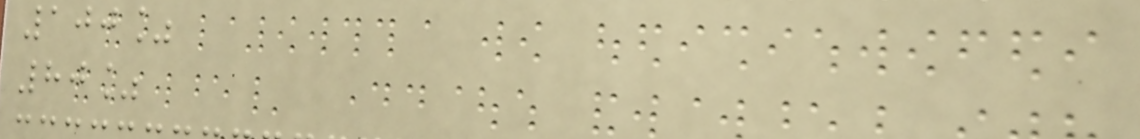100%
80%
